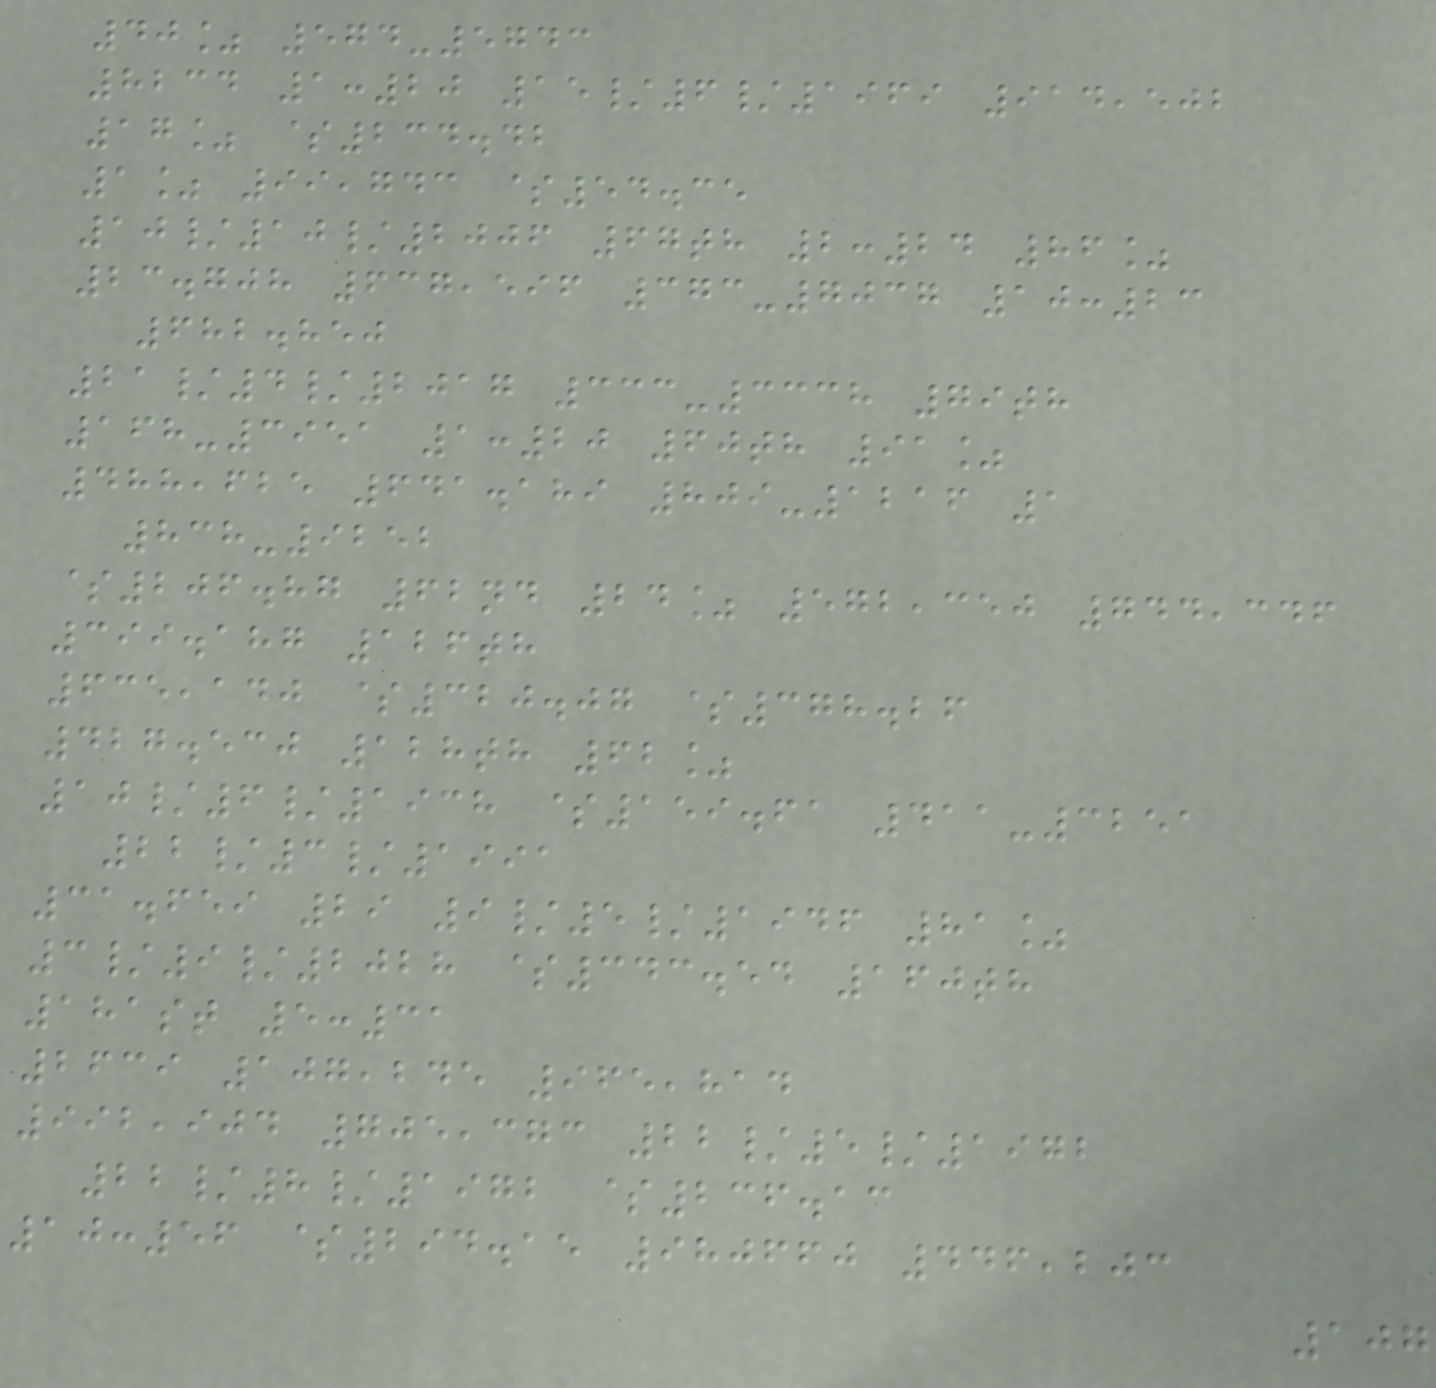40% 574-5743
8234 1:20 15/6/1969 914,502
17% $234.42
1% 99,743 $54.35
10/10/2006 67th 2:24 86%
23.708 637,596 373-7037 10:23
682.850
21/4/2017 333-3338 79th
168-3951 1:20 60th 91%
488,625 641.189 809-1216 1
838-9252
$206.87 62nd 24% 572,350 744,346
399.187 126th
635,140 $320.07 $378.26
427.530 128th 62%
10/6/1938 $159.61 411-3251
22/3/1991
31.659 29 9/5/1946 81%
3/9/2028 $343.54 160th
181st 5:31
2639 107,245 965,814
992,904 705,373 22/5/1972
22/8/1972 $236.13
10:56 $294.15 980660 446,203
107
